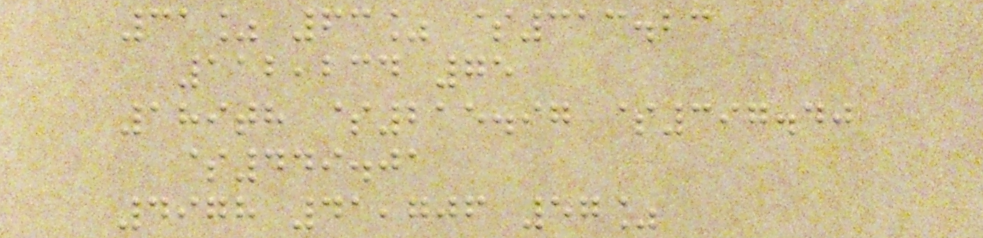31% 63% $313.23
112,234 75
189th $215.97 $397.40
$449.01
4978 41,706 57%
